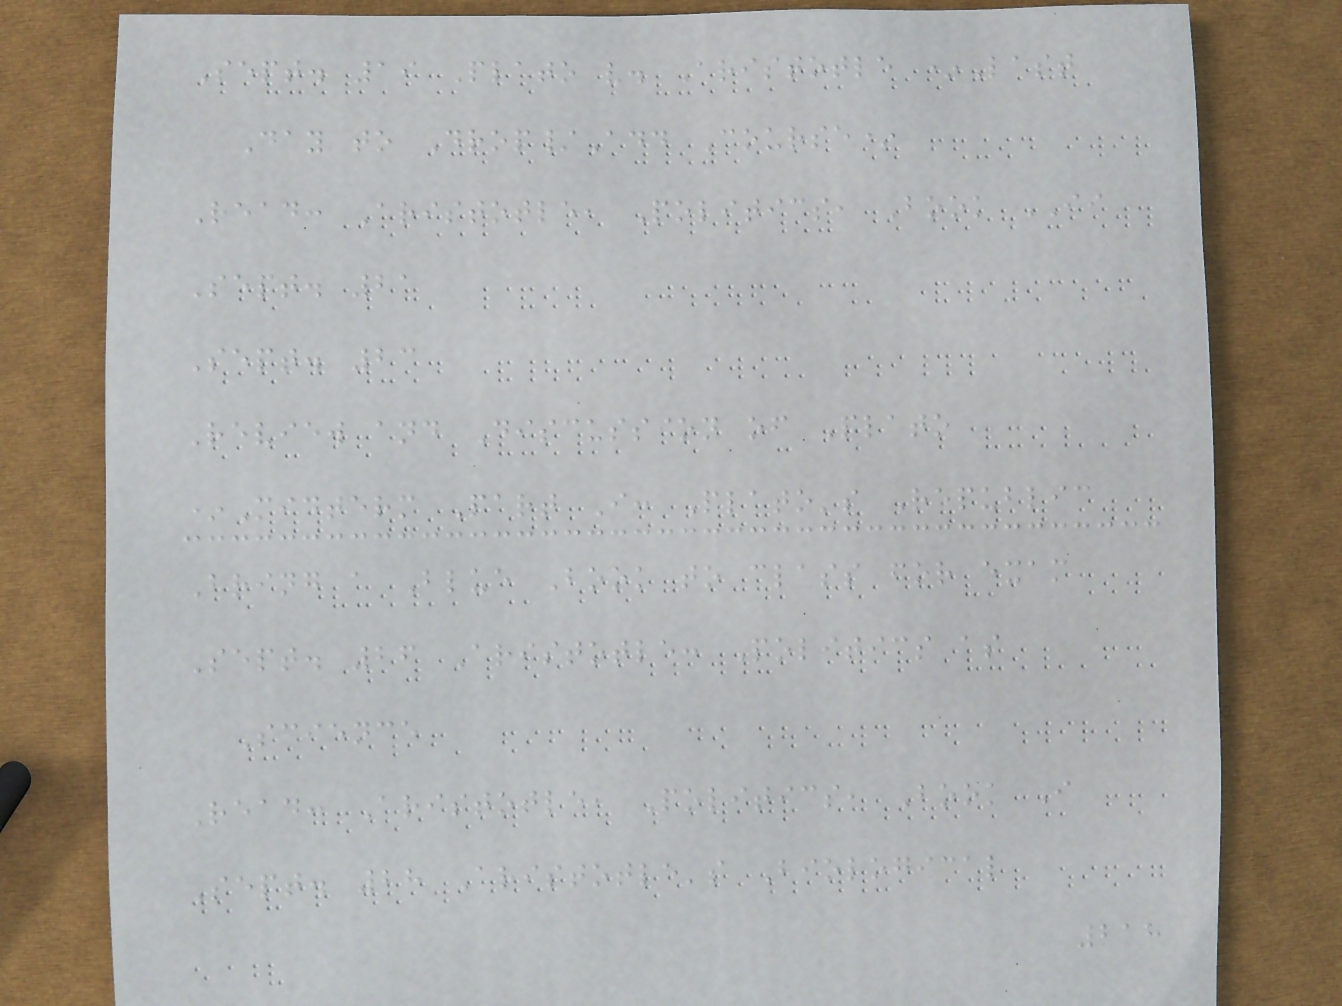Sept. 19 Plato v. Aristotle *Last
Day to Drop/Add Course*
Read: Aristotle, Politics, Book II
Sept. 21
Sept. 23
Review and Discussion of Plato
*Midterm Part I: Plato's Republic
Bring a Blue Book to class for exam
Sept. 26 Aristotle: Politics as
Science
Read: Aristotle, Politics, Book I
Sept. 28 Aristotle's Biological
218
